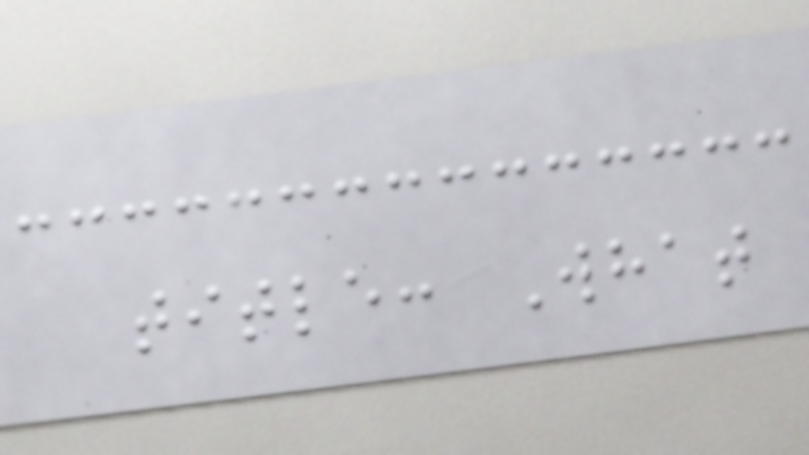title: What
